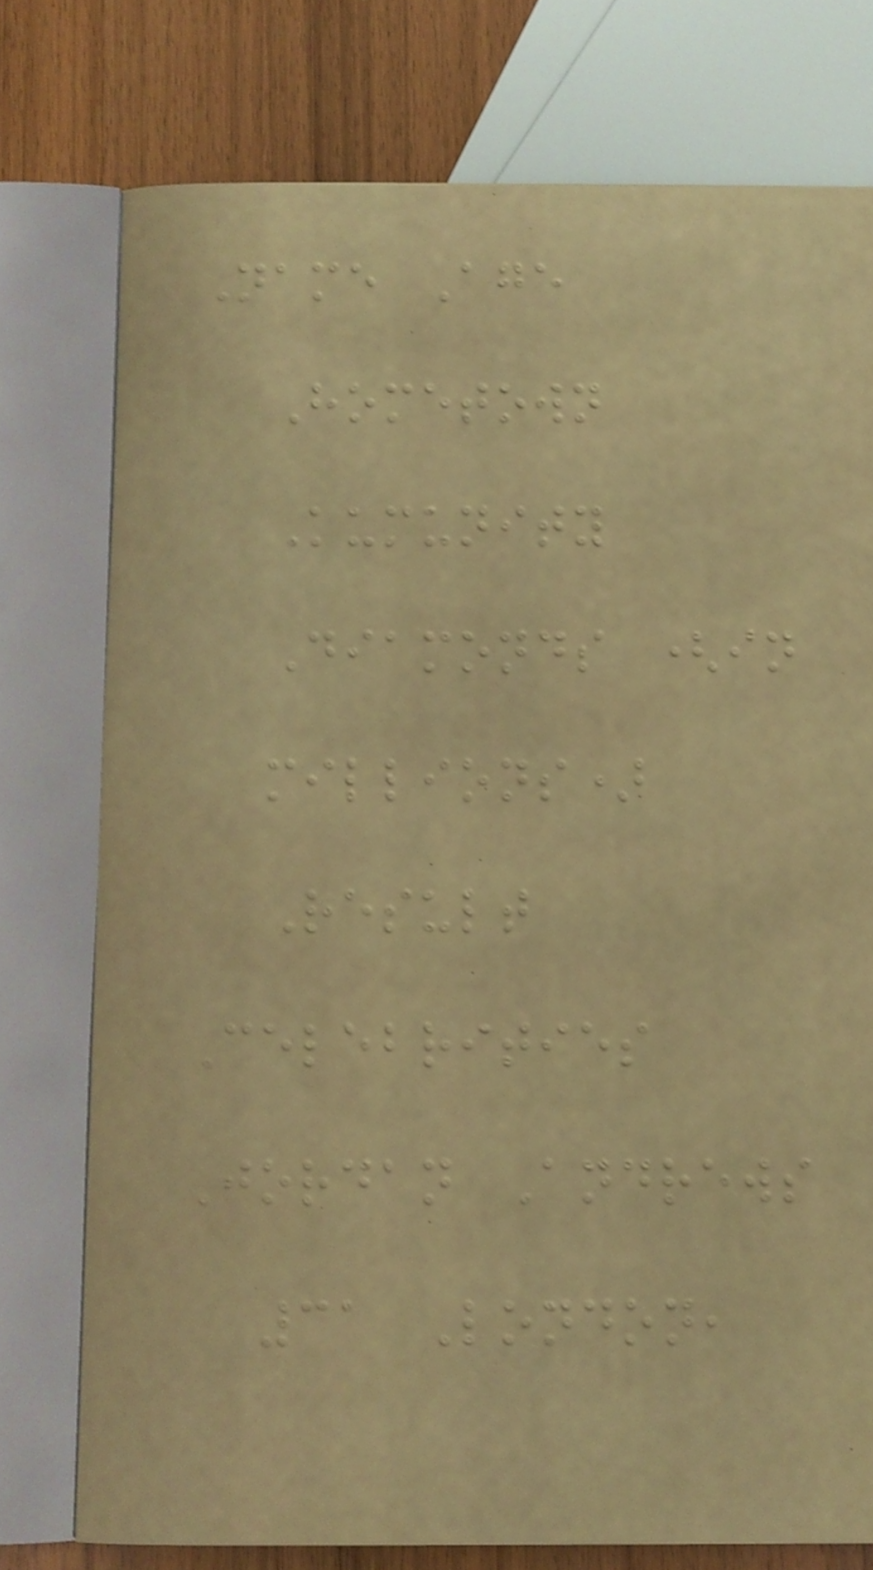Name Age
Hometown
Kumunity
Diamonds (in
millions)
Result
Celebrities
Jordan Andrews
31 London,
